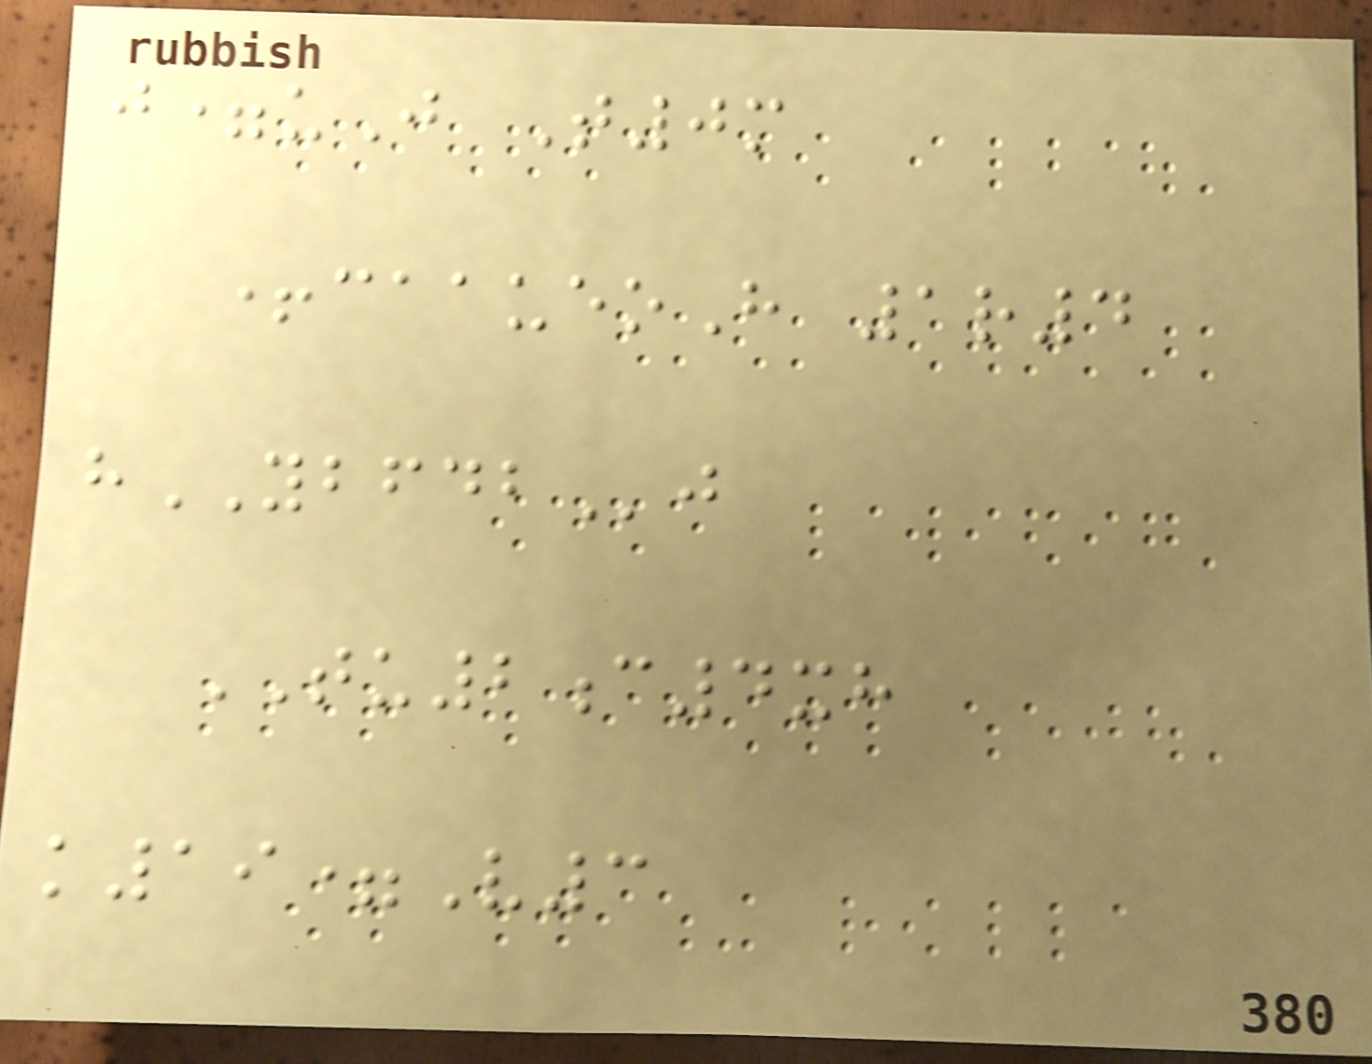j=uJ T0m
+caaueoH 1r4
hYBFDBj
TU2c4xh
k19=V3
